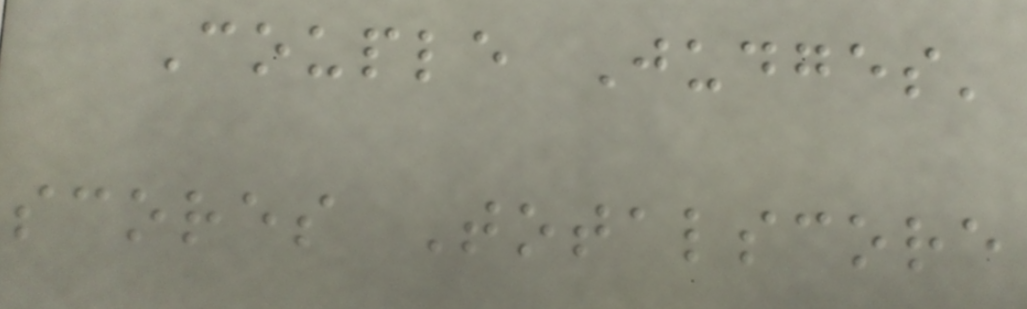Couple Judges'
scores Totalscore
